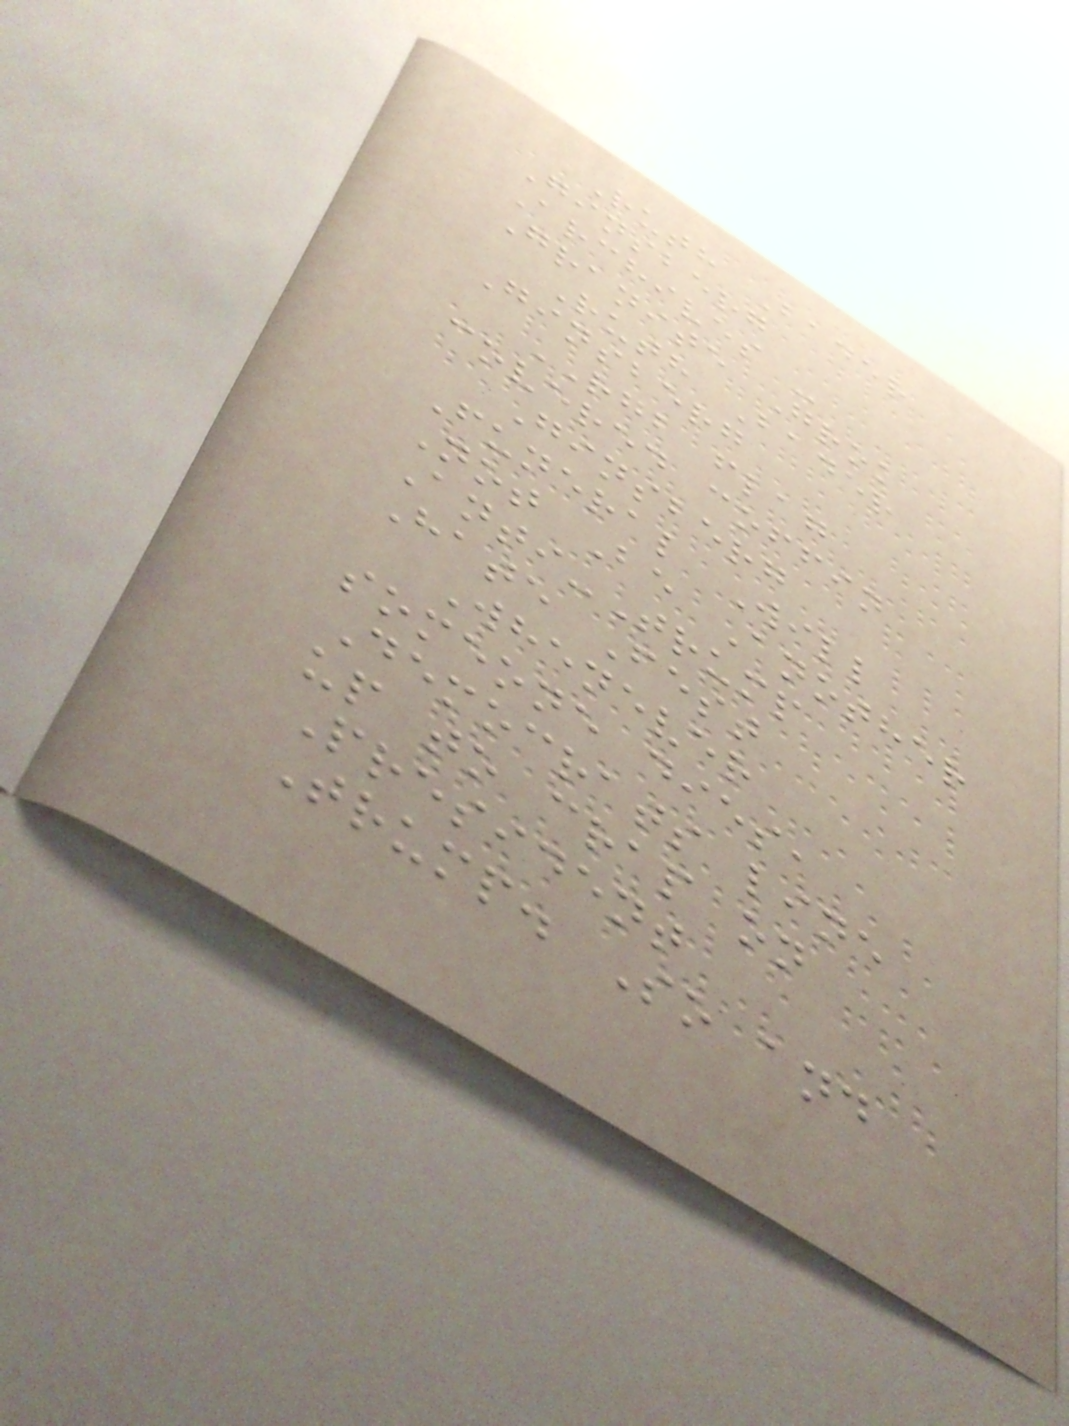Ruth Bader
Ginsberg
Archives -
Granite Grok
Ruth Bader
Ginsberg
RGB flag
covered coffin
Ginsberg
Funeral Will
Not Be Another
Anti-Trump
Hate Fest
Whenever
someone dies,
Democrats line
up to crap on
President
Trump. So and
